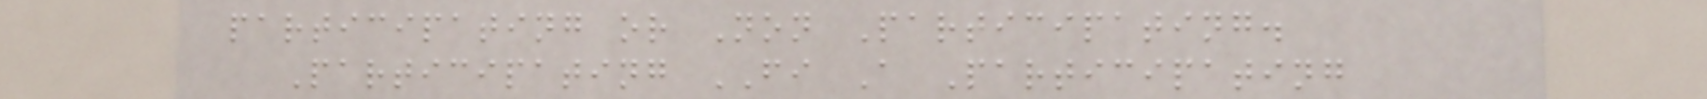participating or Non Participating.
Participating FI A Participating
